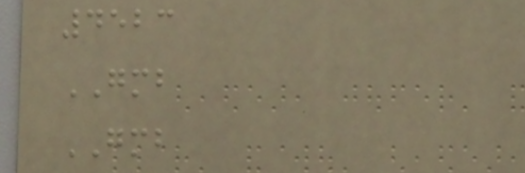4523
GMB
GMB
